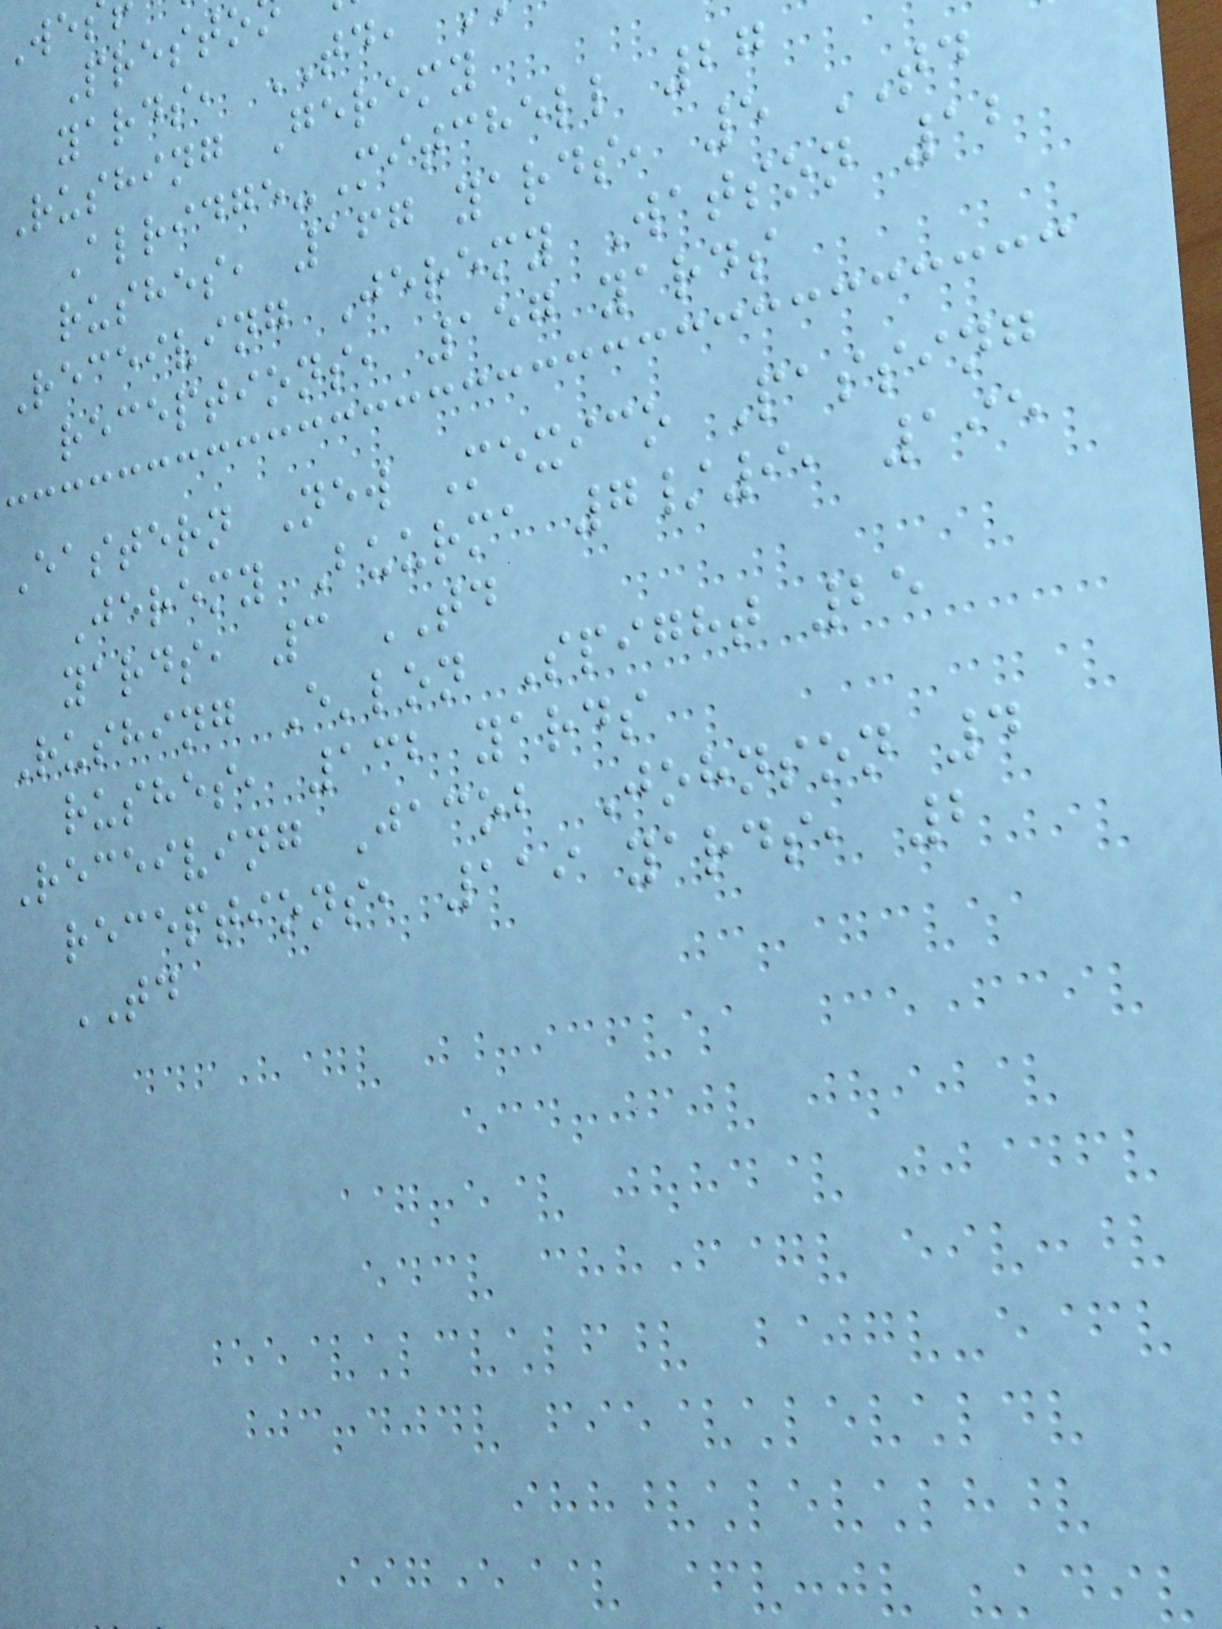yards, TD,
Rushing Geremy
Alridge-Mitchell 27
rushes, 167 yards, 5 TD
Receiving Jeremy Watson 12
receptions, 157 yards
Eastern New Mexico Passing
Jeremy Buurma 7/9, 195
yards, 3 TD
Rushing E'lon Spight 25
rushes, 132 yards
Receiving Jacob Johnson 4
receptions, 119 yards, 2
TD
